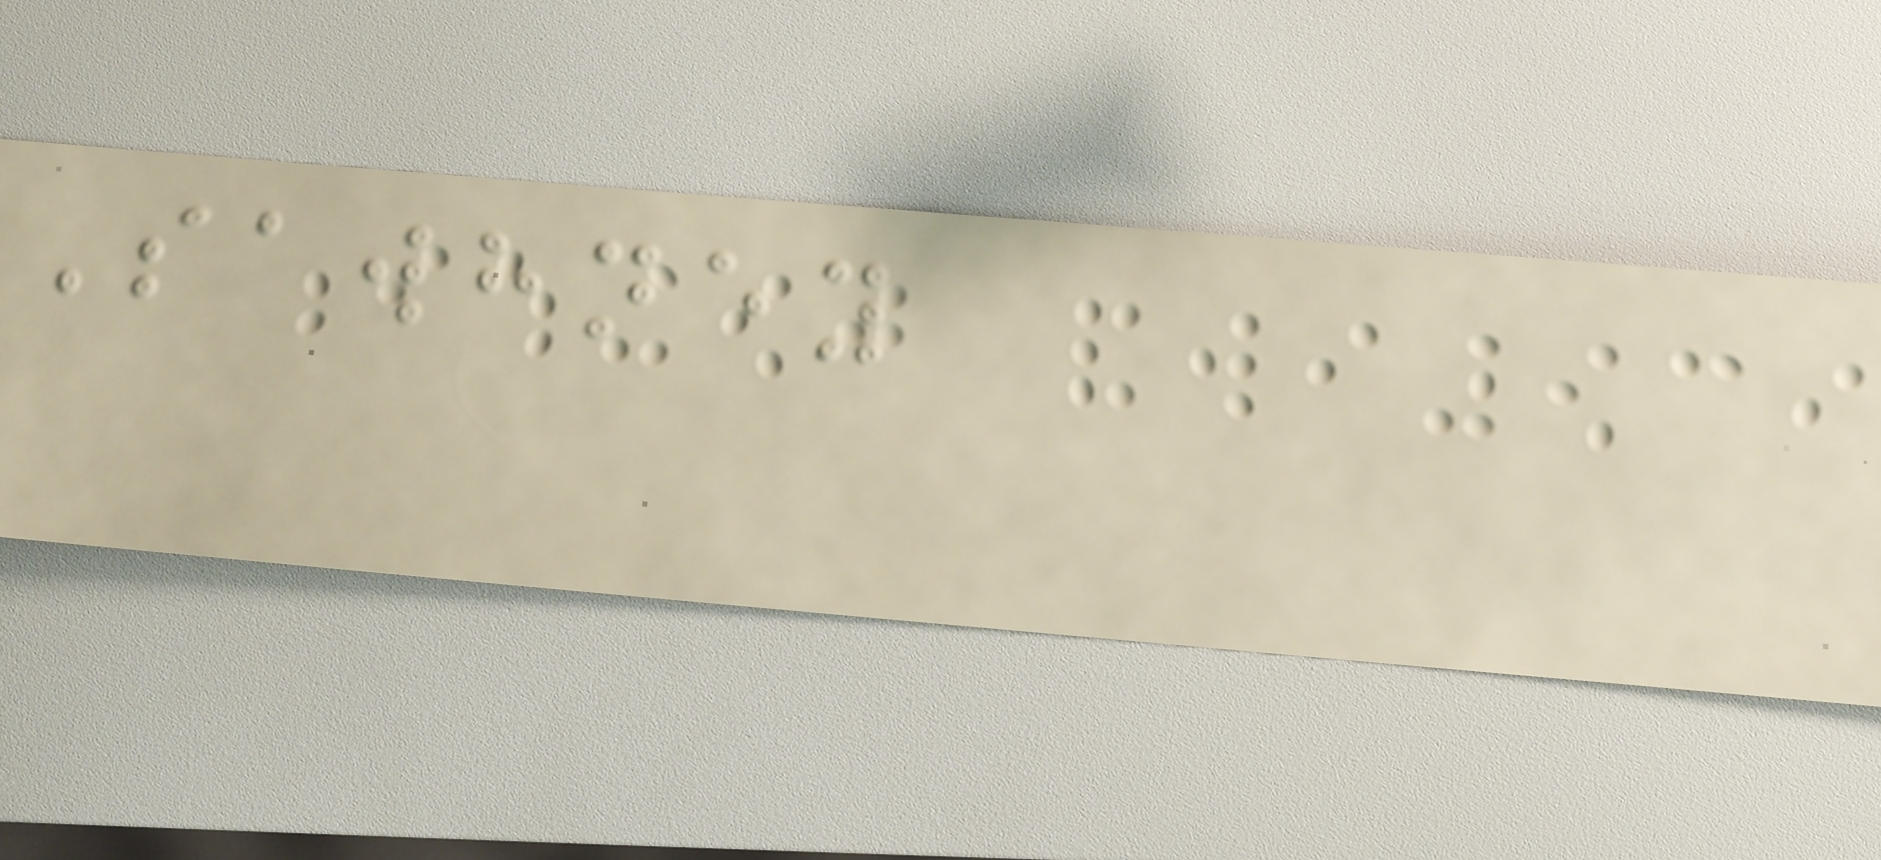Sawhney
